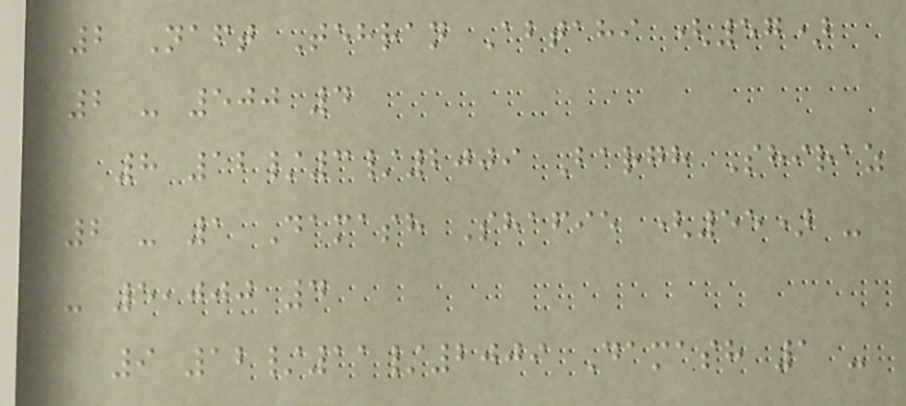2 Naft Tehran Abtahi (57)
2 - 500 4
8 12/3/2009 Bargh Shiraz
2 - 1 Damash Shafie (55) -
- 5,000 4
9 12/11/2009 Damash 1 -
